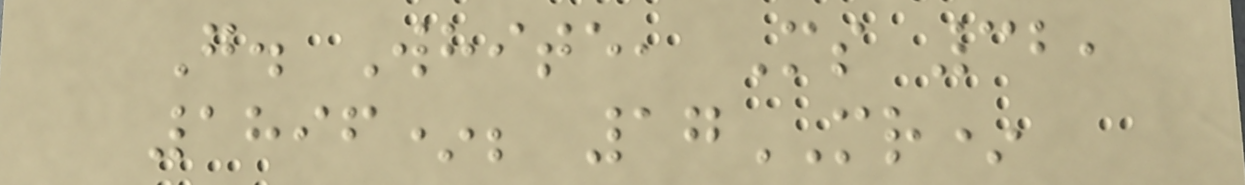G. White, Ms 32,
1896*; 17MR*
